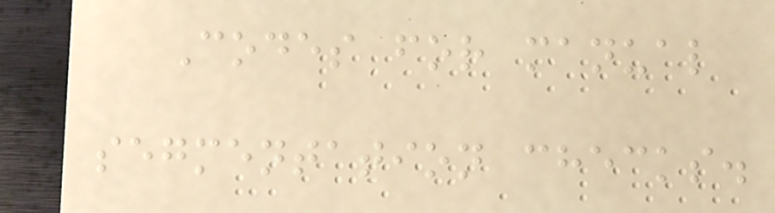Codes for manual
segmentation checks.
